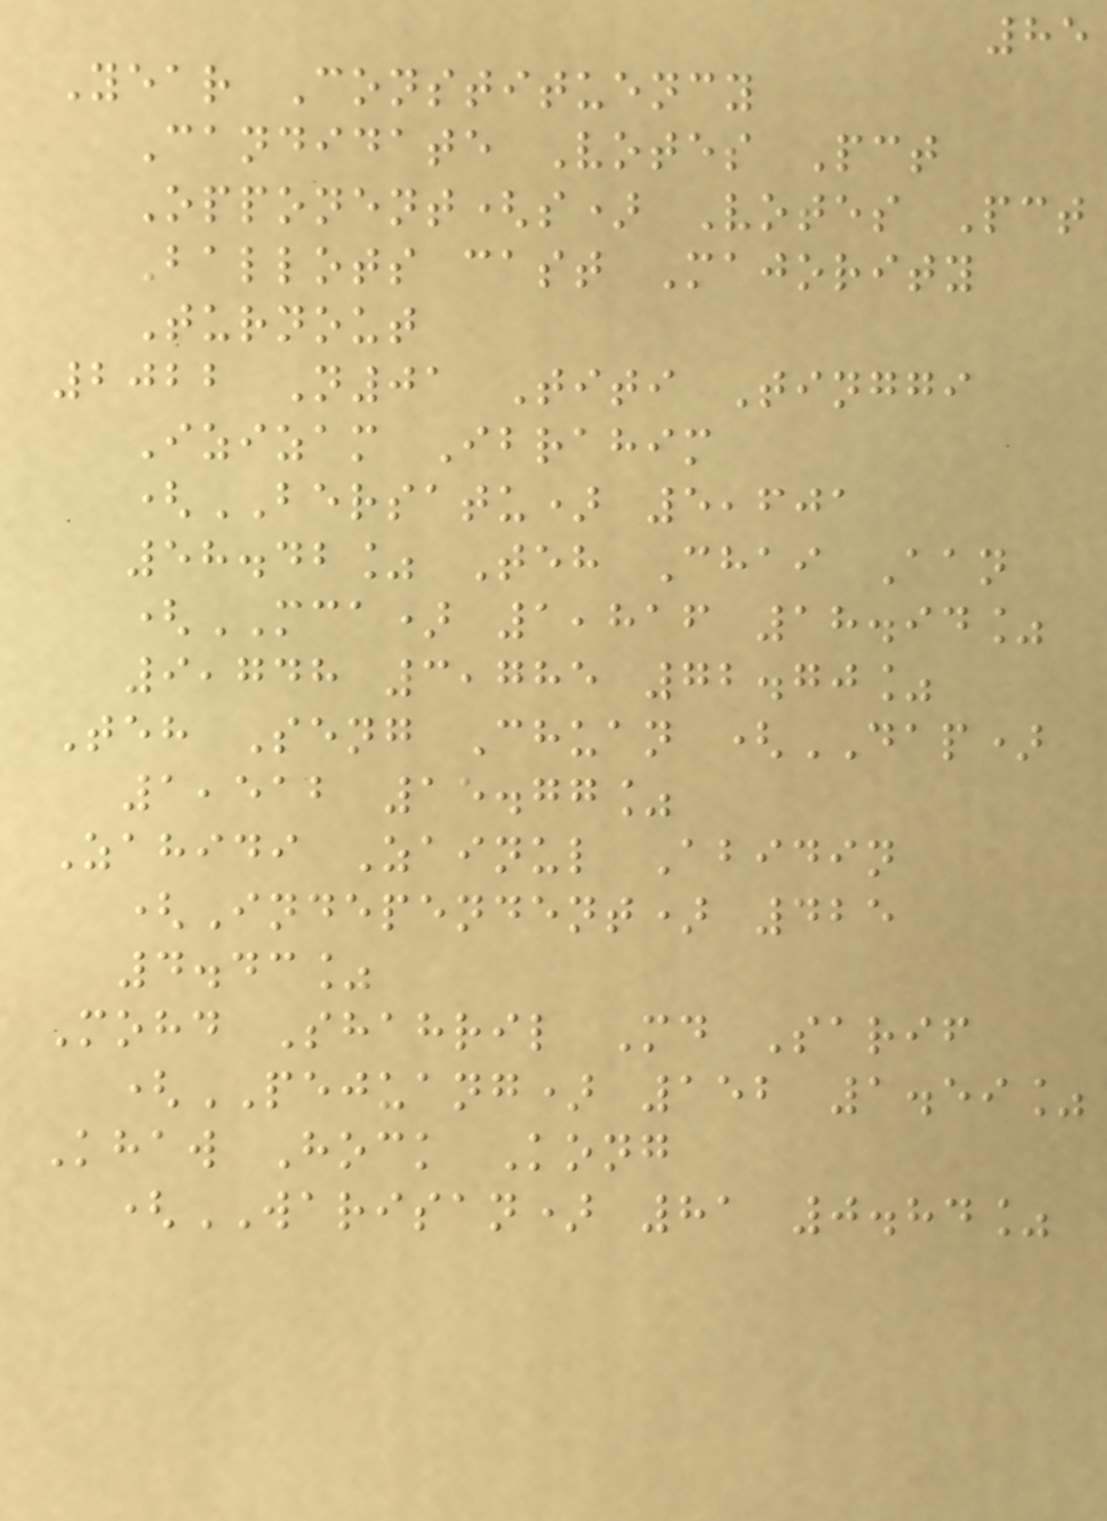85
Year Constituency
Candidate Votes Pct
Opponent(s) Votes Pct
Ballots cast Majority
Turnout
2022 N01 Titi Tinggi
Izizam Ibrahim
(BERSATU) 5,601
58.42% Teh Chai Aan
(MCA) 1,816 18.94%
9,748 3,785 72.70%
Teh Seng Chuan (DAP)
1,512 15.77%
Zahidi Zainul Abidin
(Independent) 425
4.43%
Mohd Shahril Md Sarif
(PEJUANG) 152 1.59%
Khaw Hock Kong
(WARISAN) 81 0.84%
